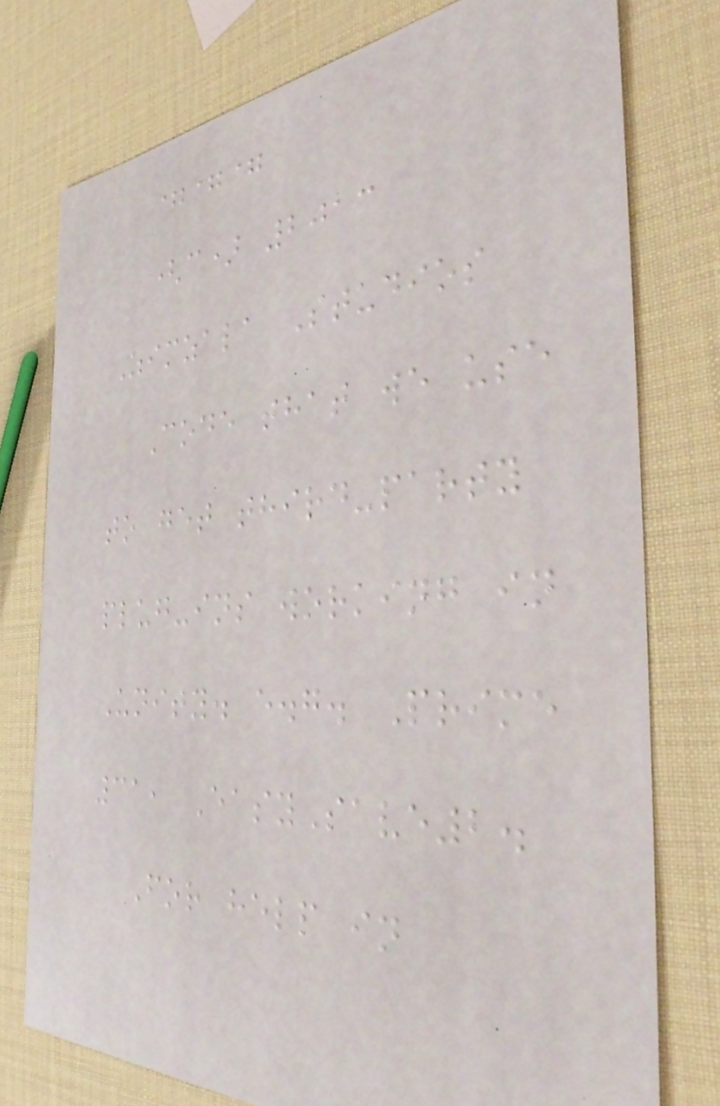===
(c) 2013
Zimzala Studios
Code that we use
to get third-party
plug-ins working in
Unity. e.g. Prime
31, EasySave2.
For help in
